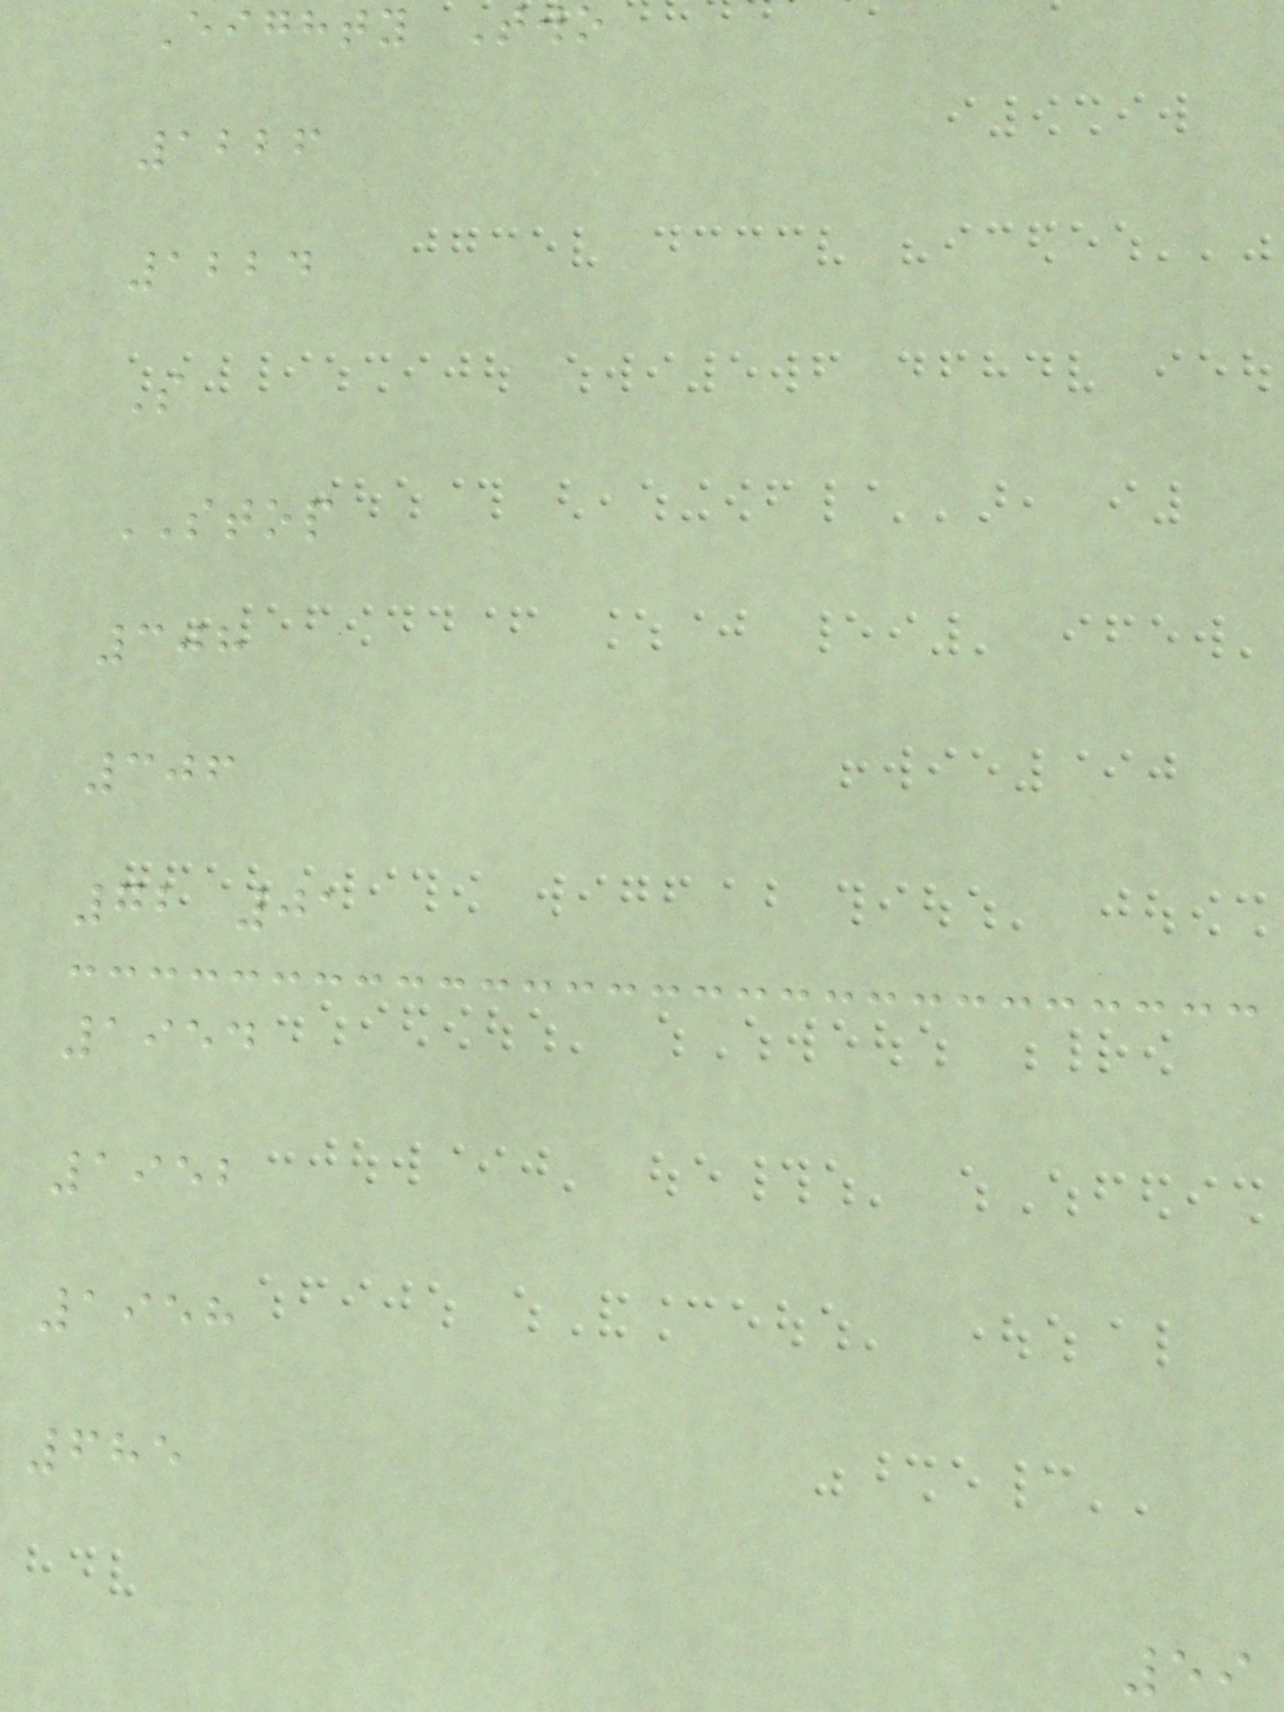Eighty Two
1226
1224
S
STOP
308
306
72 01
1954
1952
1958
685
59
